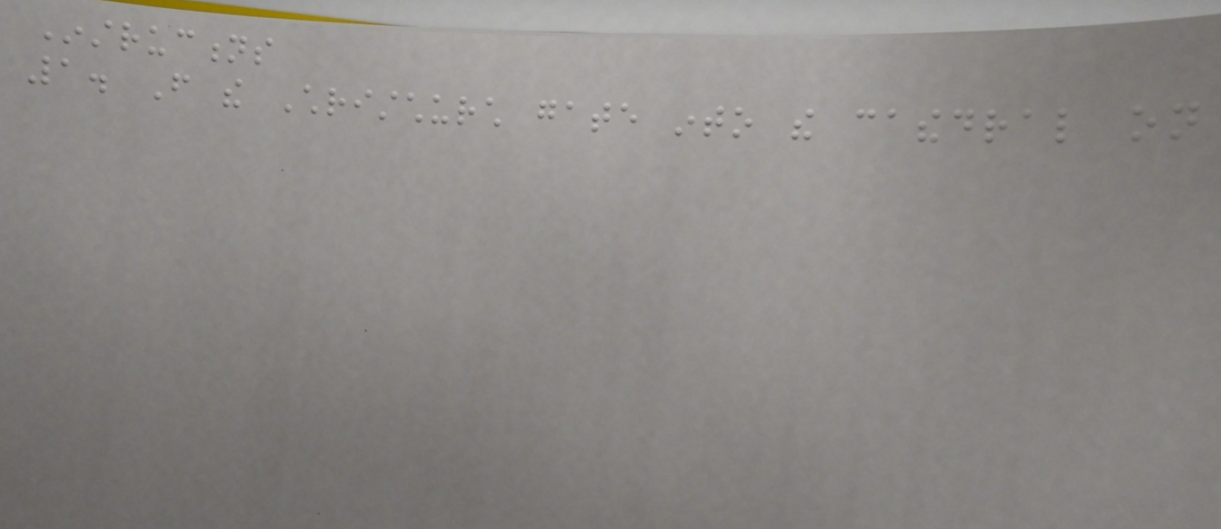Instructions
1. From the Christchurch gate into the cathedral on
